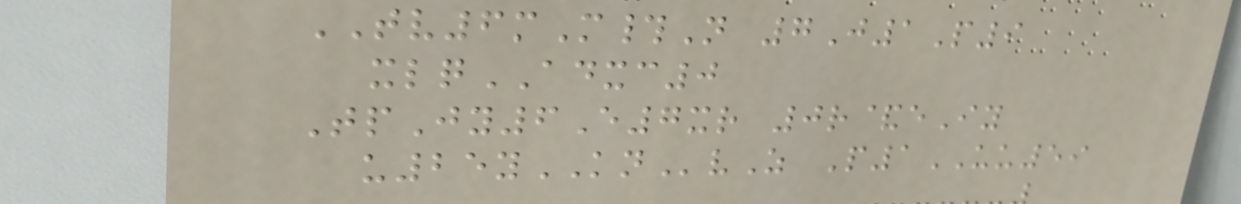TV6mM#N 7J1P9
xlqADXC0
TpJy6E7xr 0r&eIy
u25yKNvZ P1UU59
